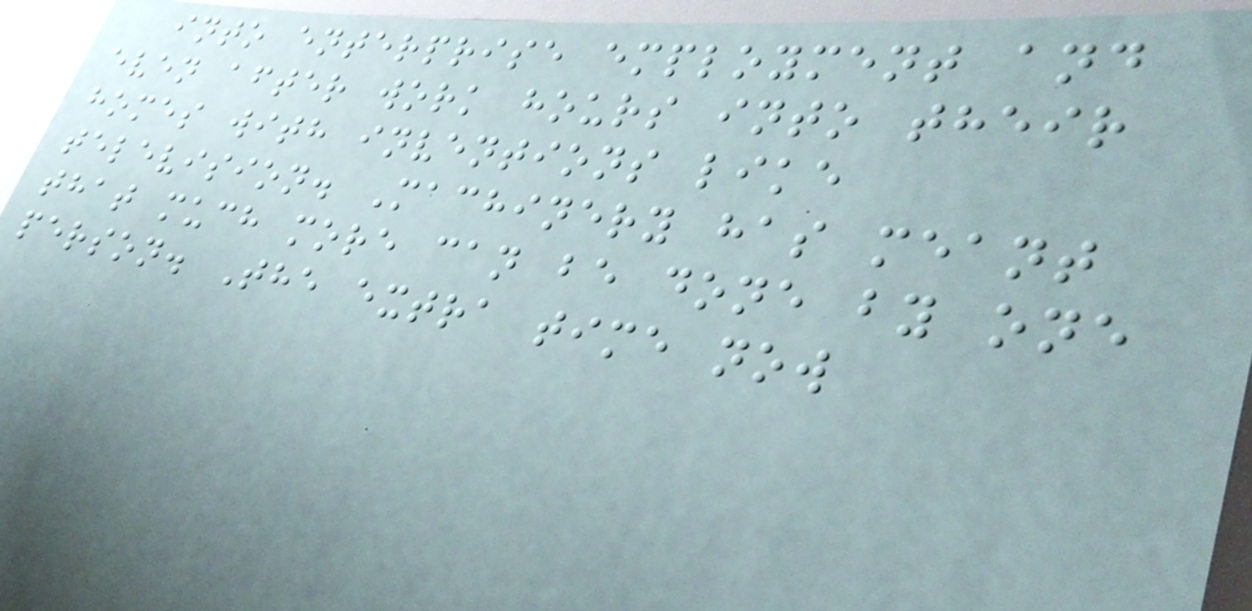into enterprise employment and
even after work hours into their
homes with inventions like
television. Machinery has meant
that much more can be done by one
person. The extra time now
